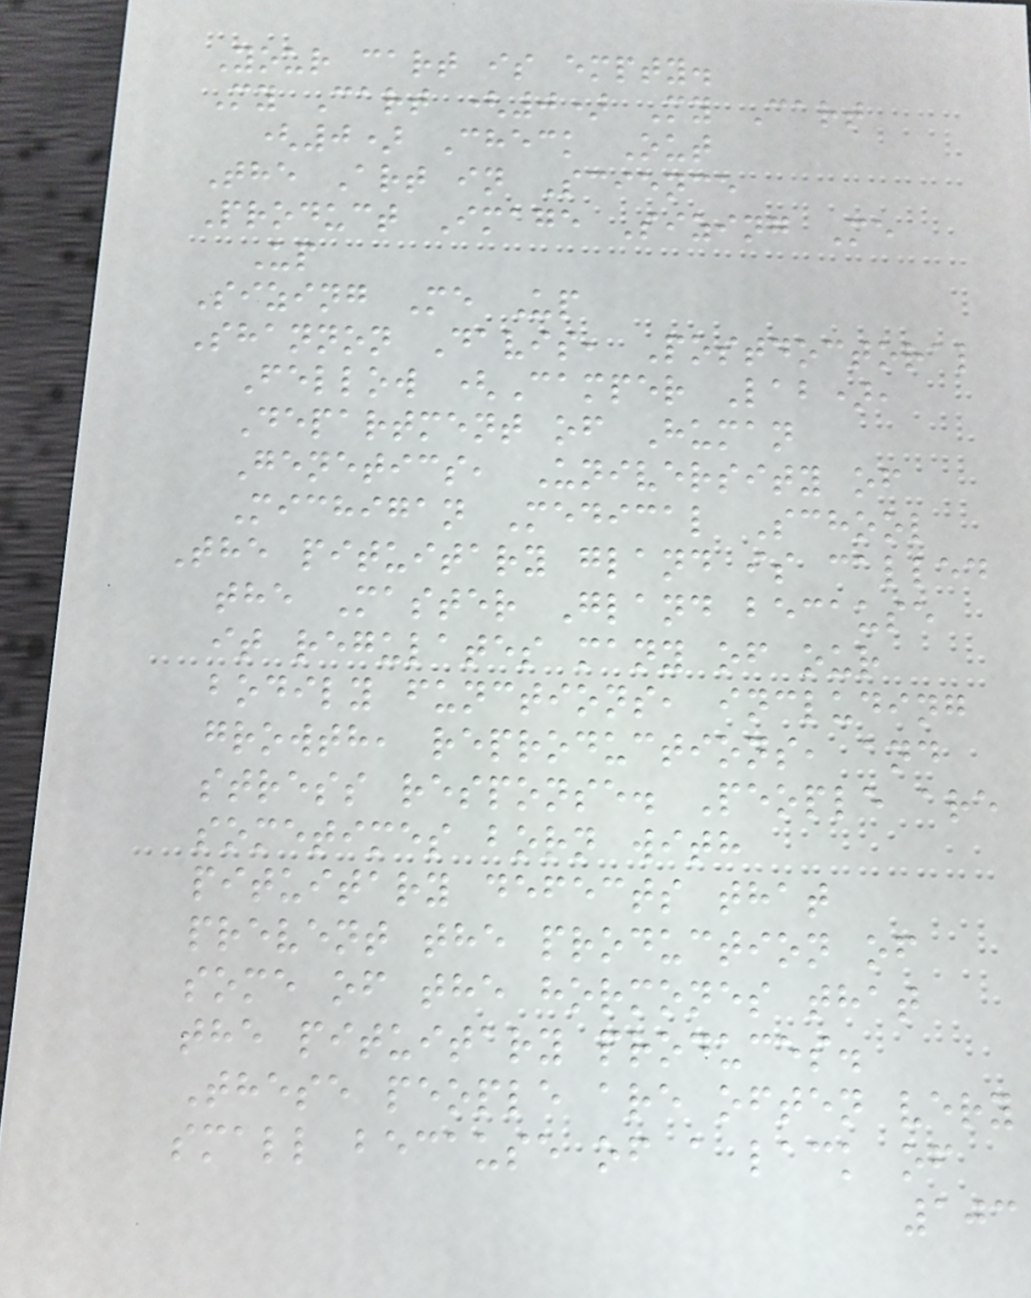Your cart is empty.
My Cart (0) My Cart
(0) Check Out
The Art in Science
Product Image Sizing Me
Up
Sizing Me Up
Shannon Davis, Postdoctoral
Fellow (Camper Lab),
Department of Human
Genetics, University of
Michigan Medical School
The pituitary gland is called
the Master Gland because
it regulates many of our
bodily functions, including
growth, reproductions, and
stress response. People are
sometimes born with
pituitary defects that
prevent the production of
some of the hormones that
the pituitary produces.
These people are often very
small because of a lack of
103
